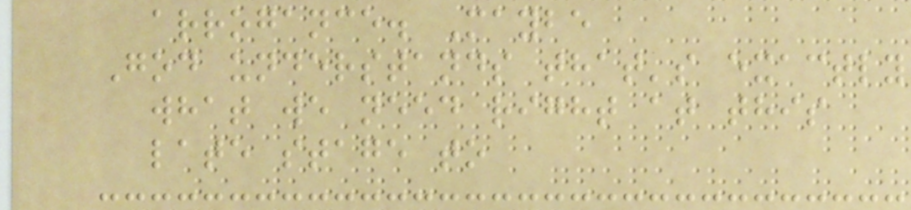arrogance. Maybe
God understands that's exactly
what we need right at this
late stage to
